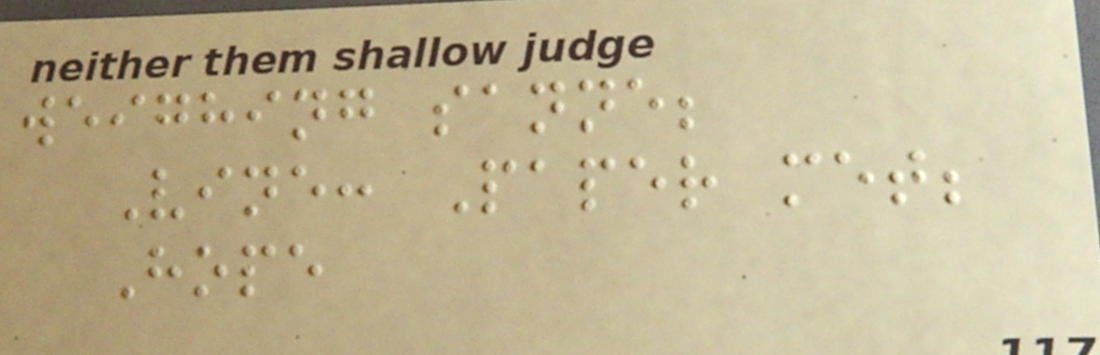weighing sanne;
Vine: Paper met;
Hope
